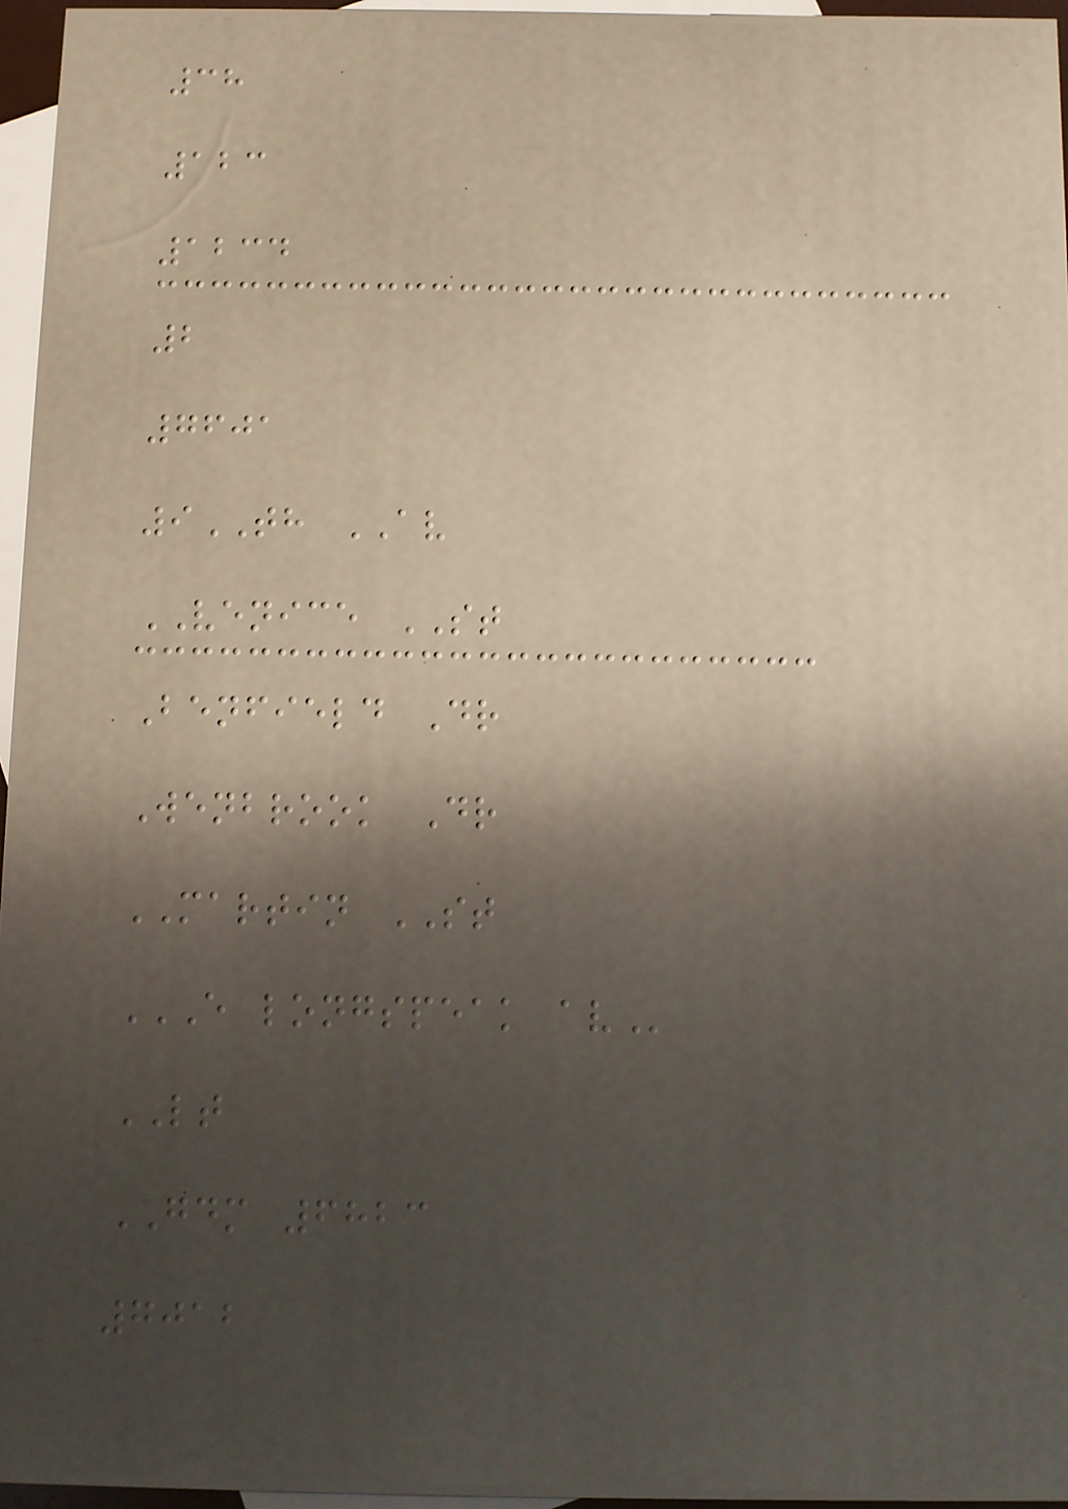38
123
1234
2
7601
9TH AV
VENICE ST
Benfield Dr
Wenbrook Dr
MARTIN ST
E LONGSPEAK AV
LT
GDM 6823
7012
